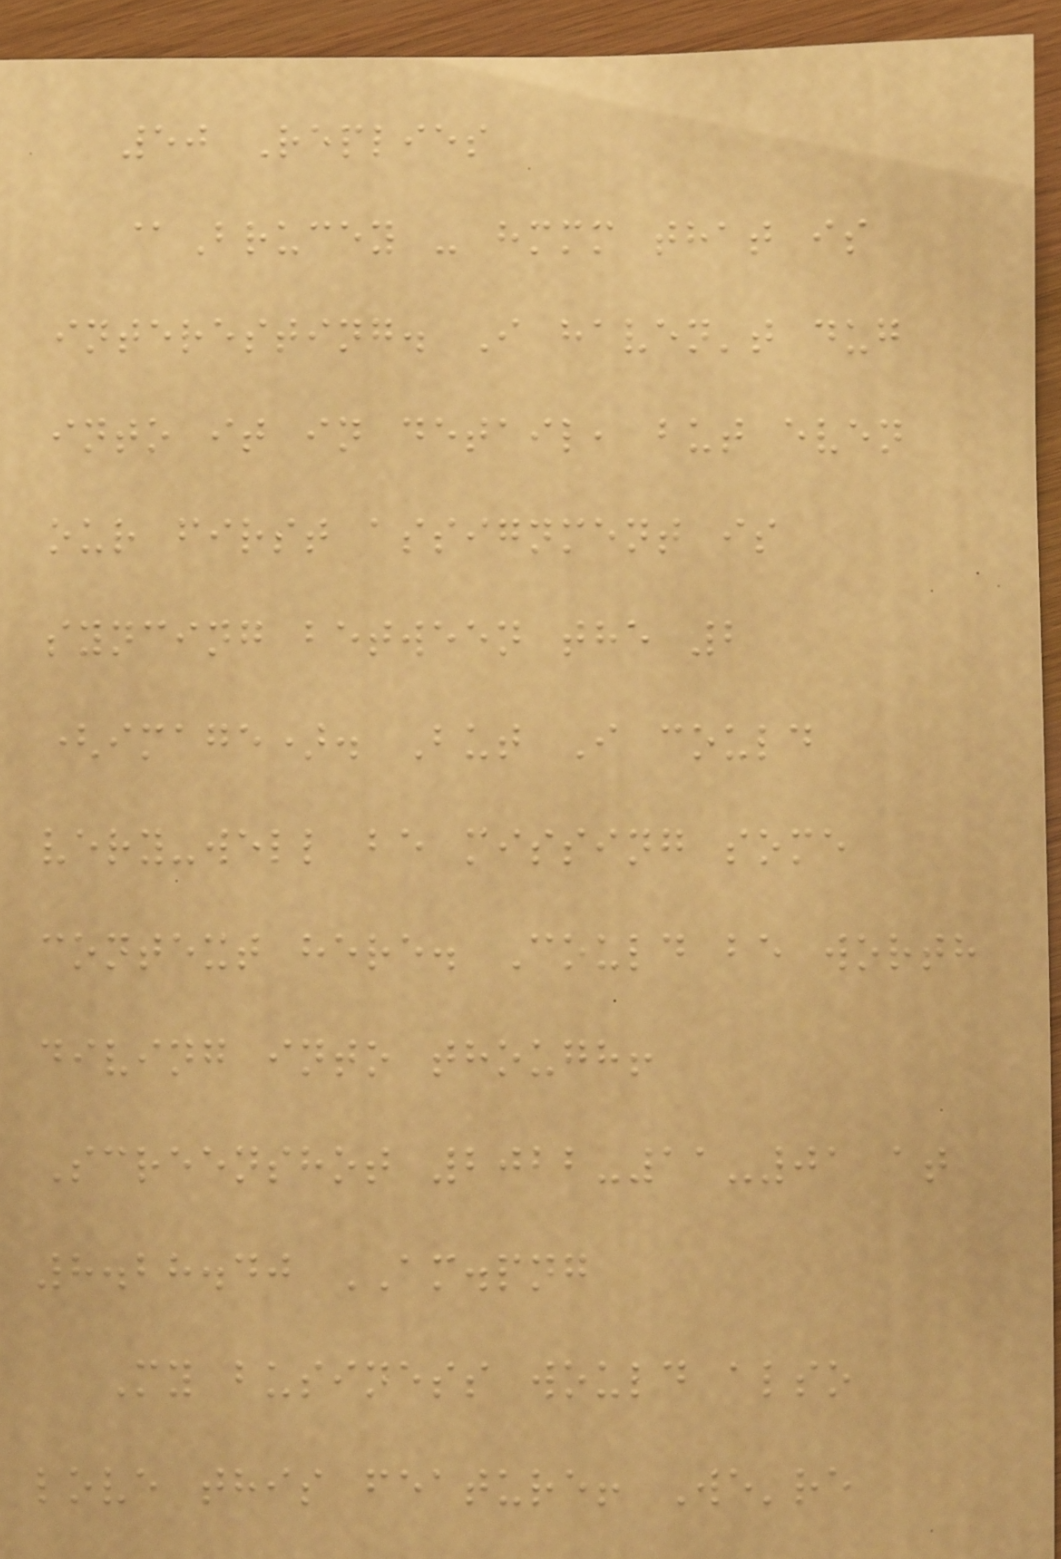50 Replies
@Brucey - hmmm that is
interesting. I haven't dug
into it in detail, but even
our first assignment is
syncing between the 2
(image). But I could
very-well be missing some
context here. Could be worth
diving into though!
Screenshot 2022-11-01 at
8.28.40 AM.png
My business would also
love this feature! We're
